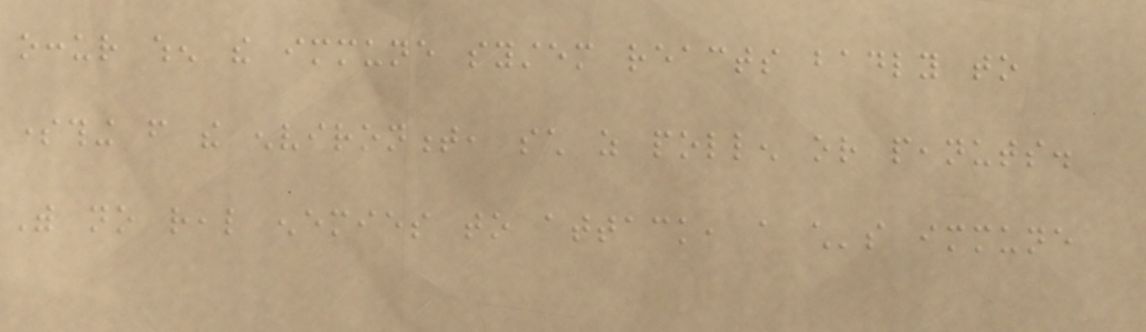occur when the immune system reacts badly to
something from the environment, such as pollen or peanuts.
With no real enemies to attack, a child's immune
